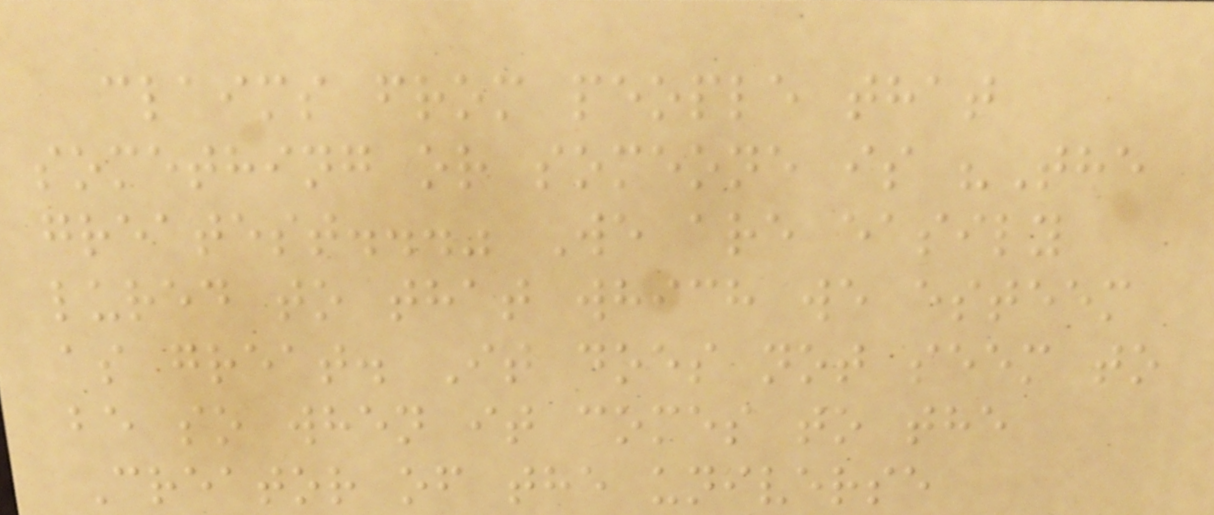claims from people that
something or someone is "The
greatest..." We are easily
lured to that which we esteem
as great. It does not seem to
be so when it comes to the
Creator of the universe
